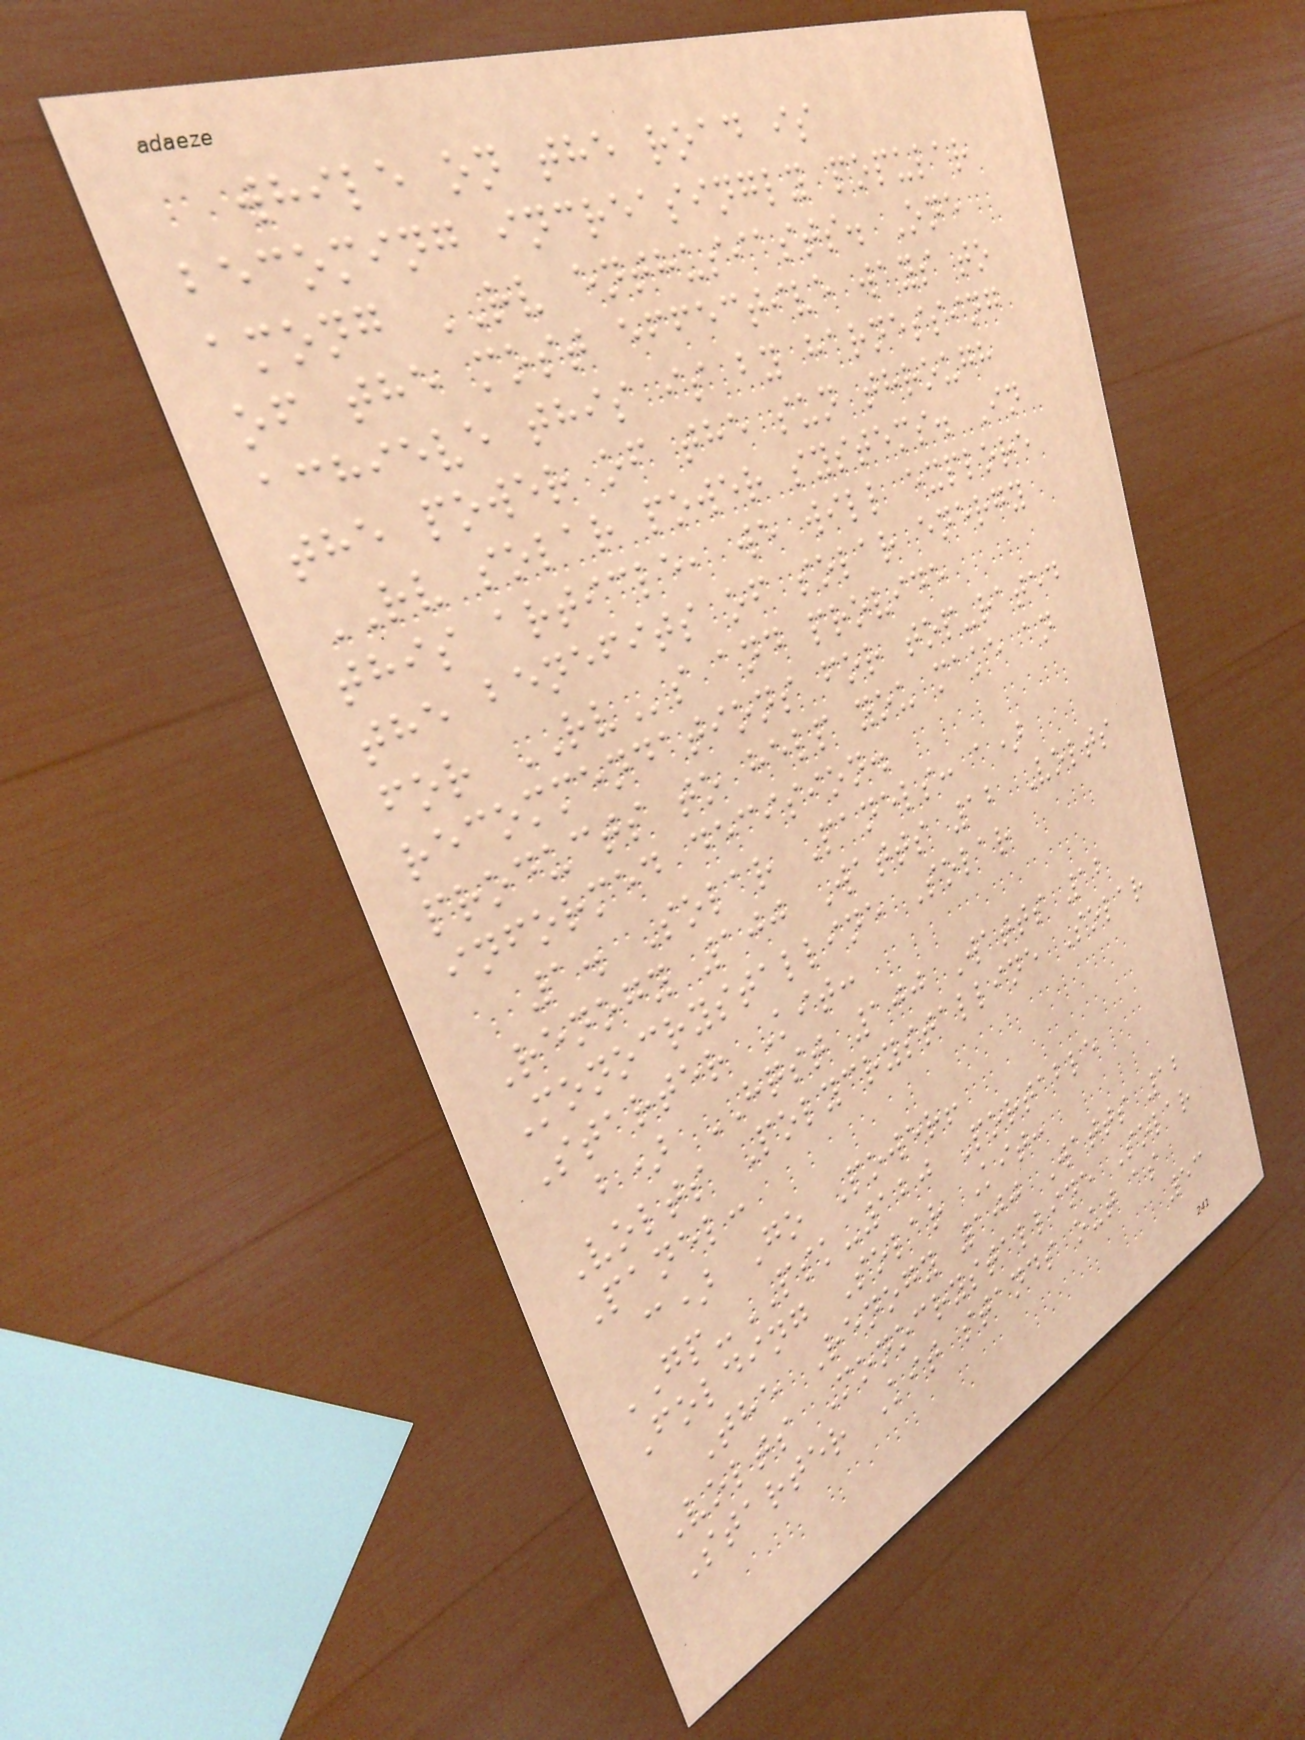while on the road is
becoming increasingly popular
among RV enthusiasts. One
of the most effective ways to
achieve this is by harnessing
the power of the sun through
RV solar power systems. In
this article, we will explore
the benefits of solar energy
for RVs and provide
recommendations for top-rated
products to help you make an
informed decision.
1. Solar Panels: a)
Renogy 100 Watts 12 Volts
Monocrystalline Solar
Starter Kit:
b) HQST 100 Watts 12
Volts Polycrystalline Solar
Panel:
c) Go Power!
GP-PSK-120 Portable
Folding Solar Kit:
The Renogy 100 Watts 12
Volts Monocrystalline Solar
Starter Kit stands out as
53
